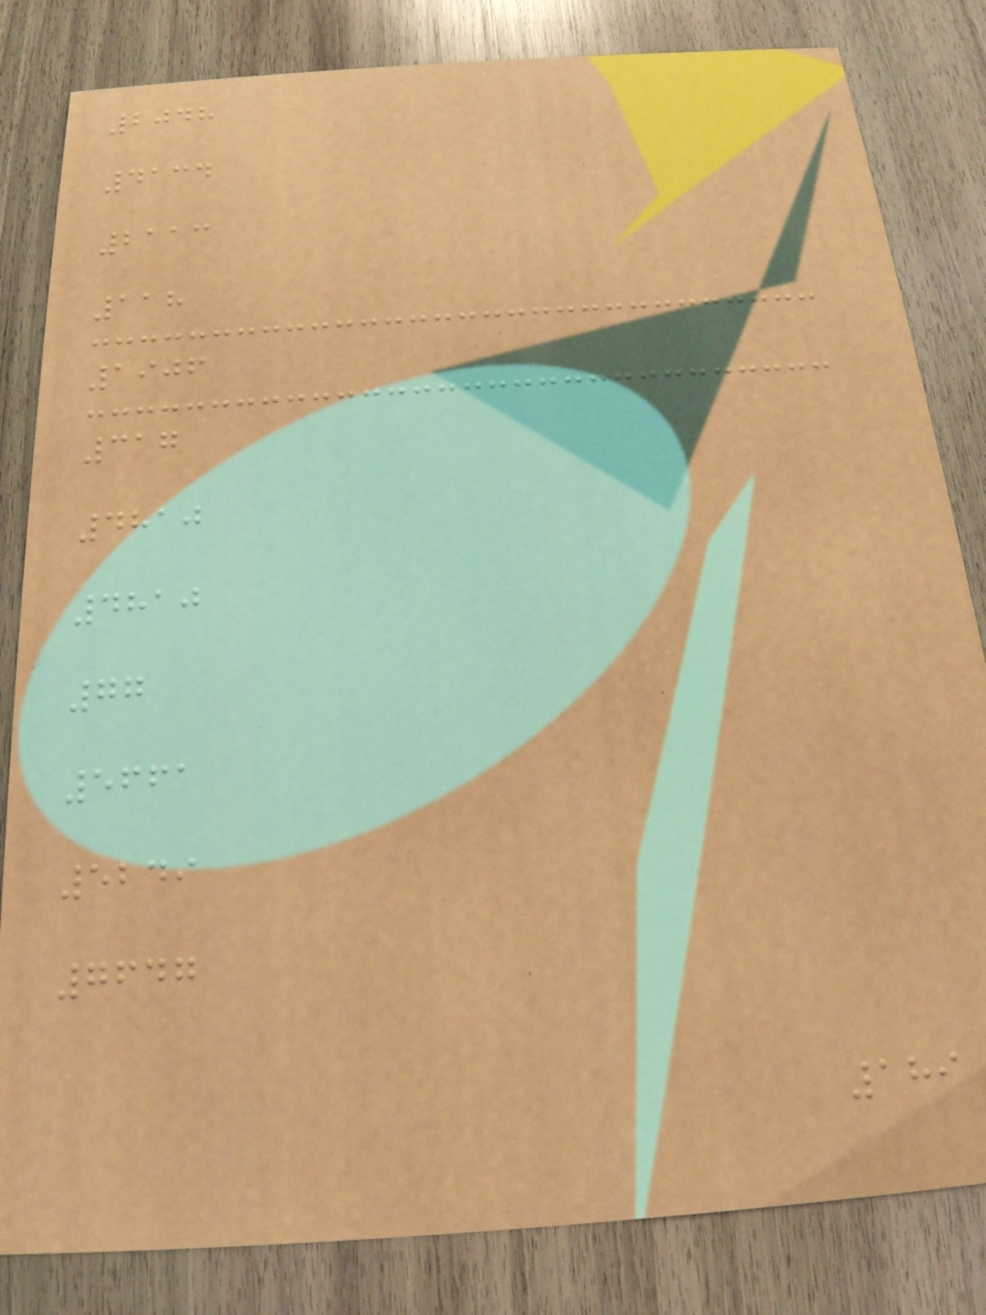2048
4134
2113
118
1906
317
4810
4810
77
5661
5249
7647
189
